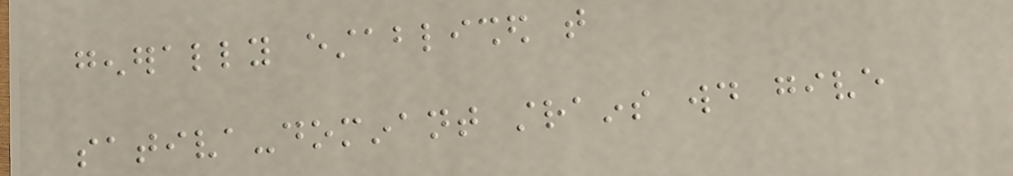generally established that
sativa-dominant strains would give
